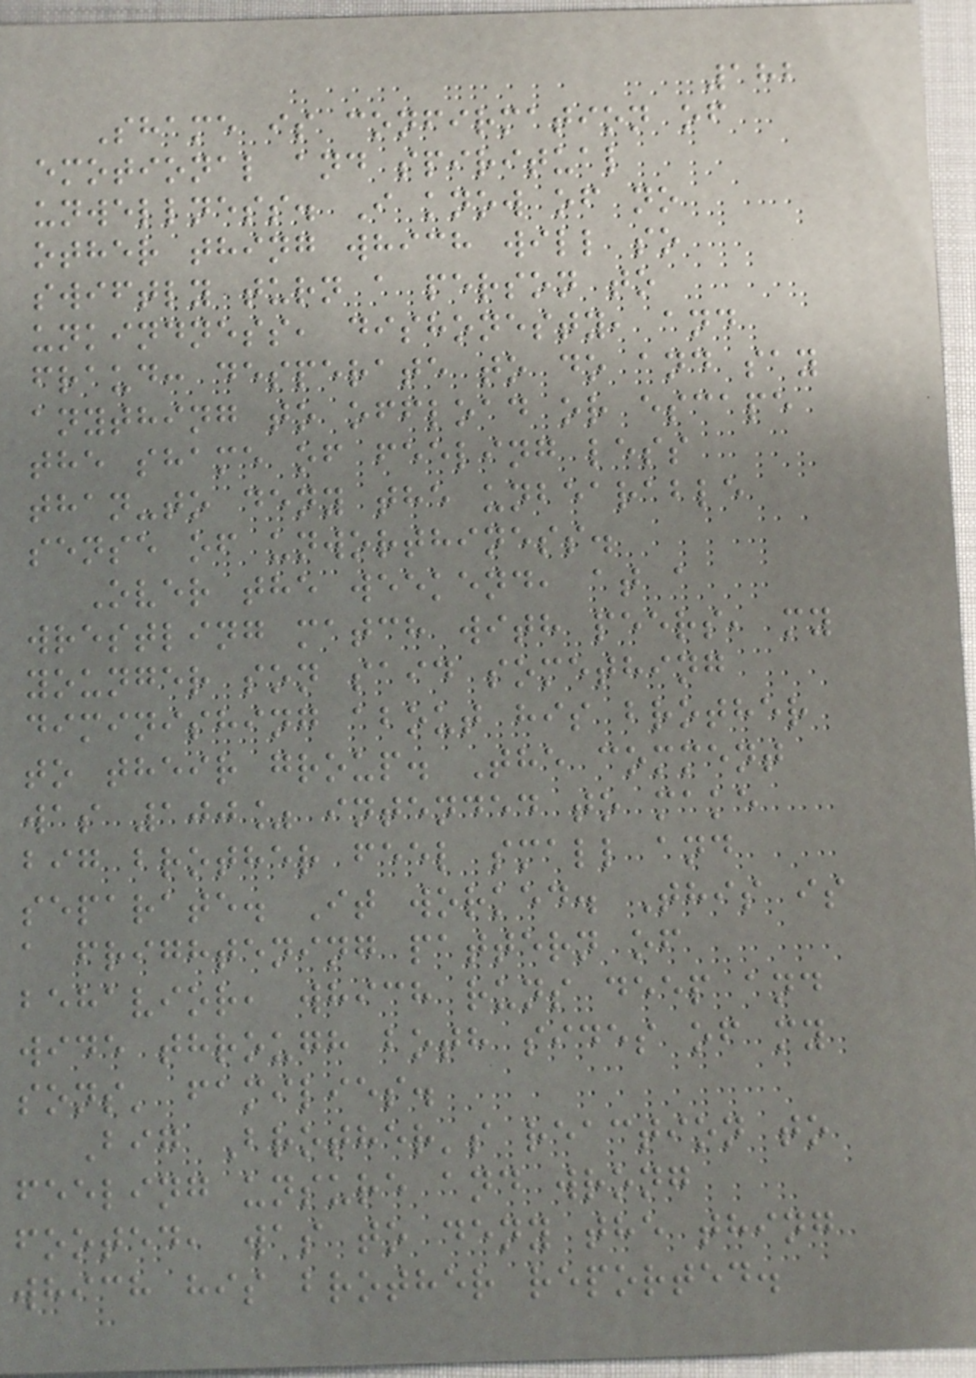182
Shame is confirmation of
emotional and spiritual
unwellness. I know of no
other thing which will so
swiftly turn a person to
unkindness, dishonesty, and
fraud: desperate to do and say
anything to offload or escape
the shame of feeling less
than-to deny the unbearable
sense of unworthiness.
Over the weekend, at a
wrestling match with peers, my
younger son said something
diminishing about his brother
to their group. The comment
was 100% intended to make
big brother feel small and
separate. It worked. This is
a frightening pattern of
behavior, which runs deep and
wide through both sides of my
sons' families.
Big Brother's reaction to
feeling unsure and wrong
footed, was to deny the thing
which his brother reported.
